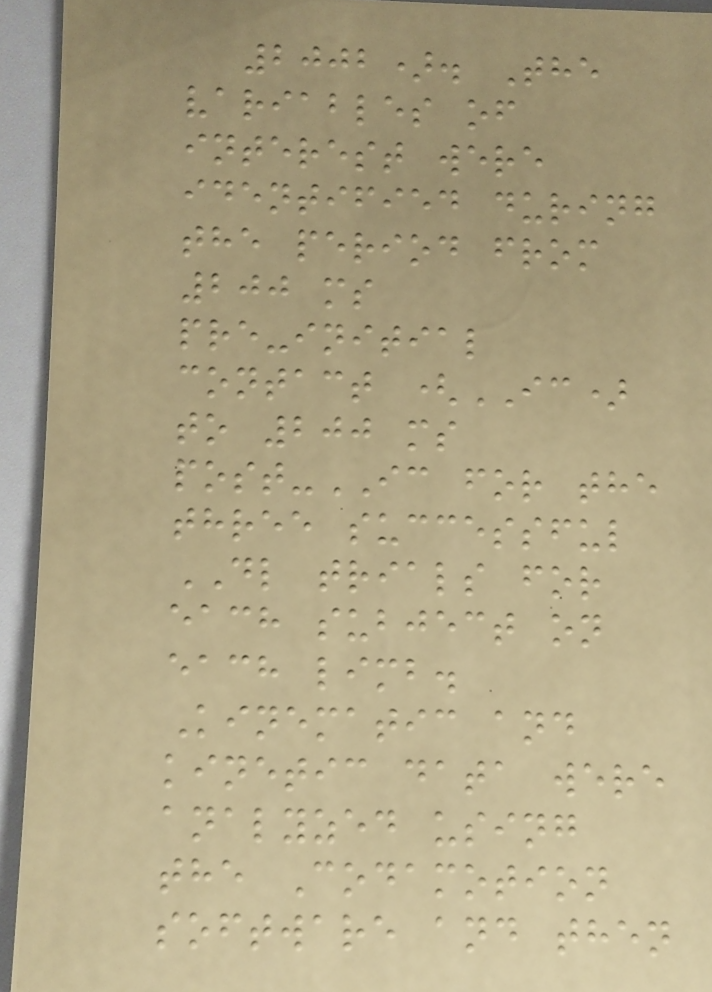2002). The
variables of
interest were
identified during
the period from
200 ms
pre-initial
contact (IC)
to 200 ms
post-IC for the
three successful
DL trials for
each subject on
each limb.
Kinematic and
kinetic data were
analyzed using
the Codamotion
software and then
